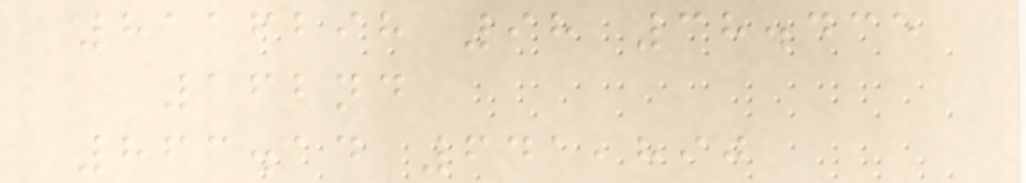8116298 98 38.435
162nd
863.14 641,890
